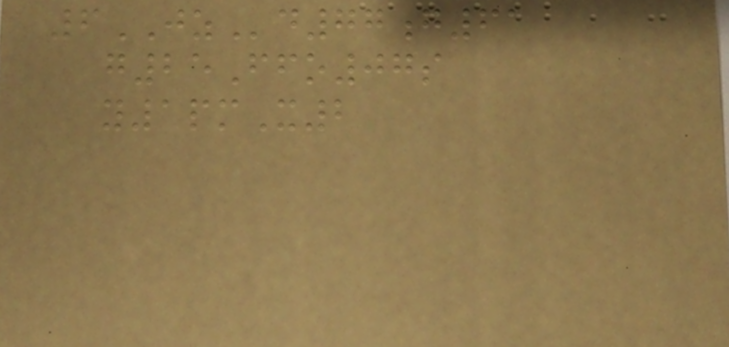6JZd77g61
g25Ffo07s
y1pmX2
